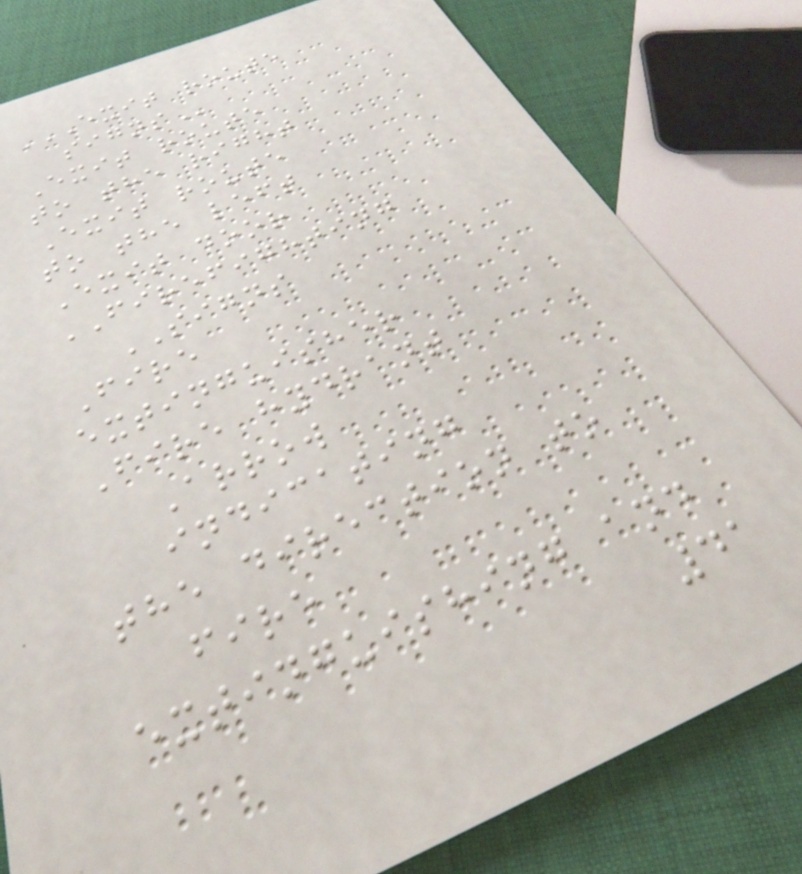EXIT ROUTE
SIGNS
Exit route
to the right
Exit route
to the left
Exit door
FIREFIGHTING
SIGNS
Fire
extinguisher
Fire hydrant
Arrow
indicating
the direction to
fire
extinguishing and
41
